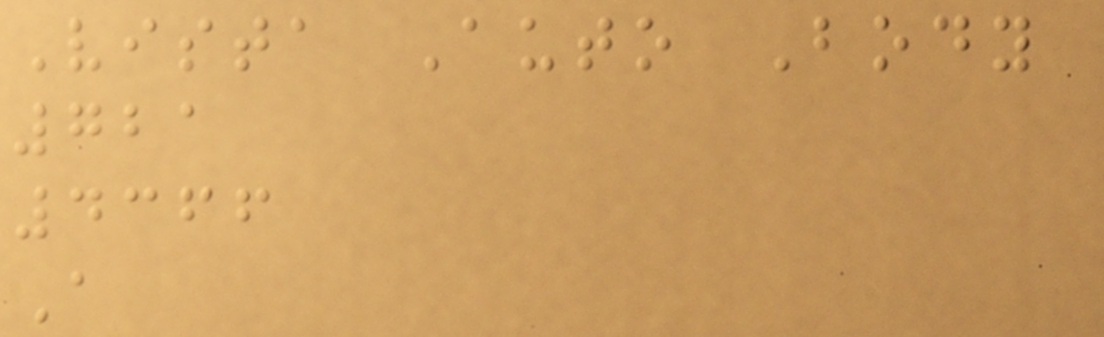Vista Auto Body
721
4366
A
